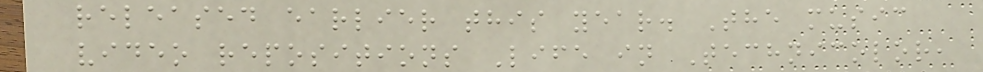released earlier this year. The music
video repositions Life in Technicolor,
